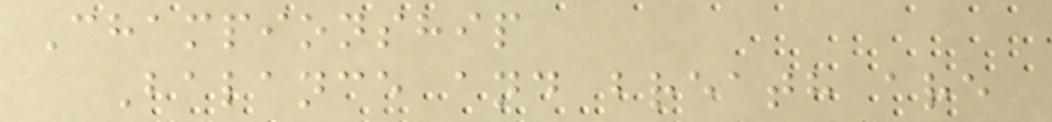Championship
Balance and breath are
